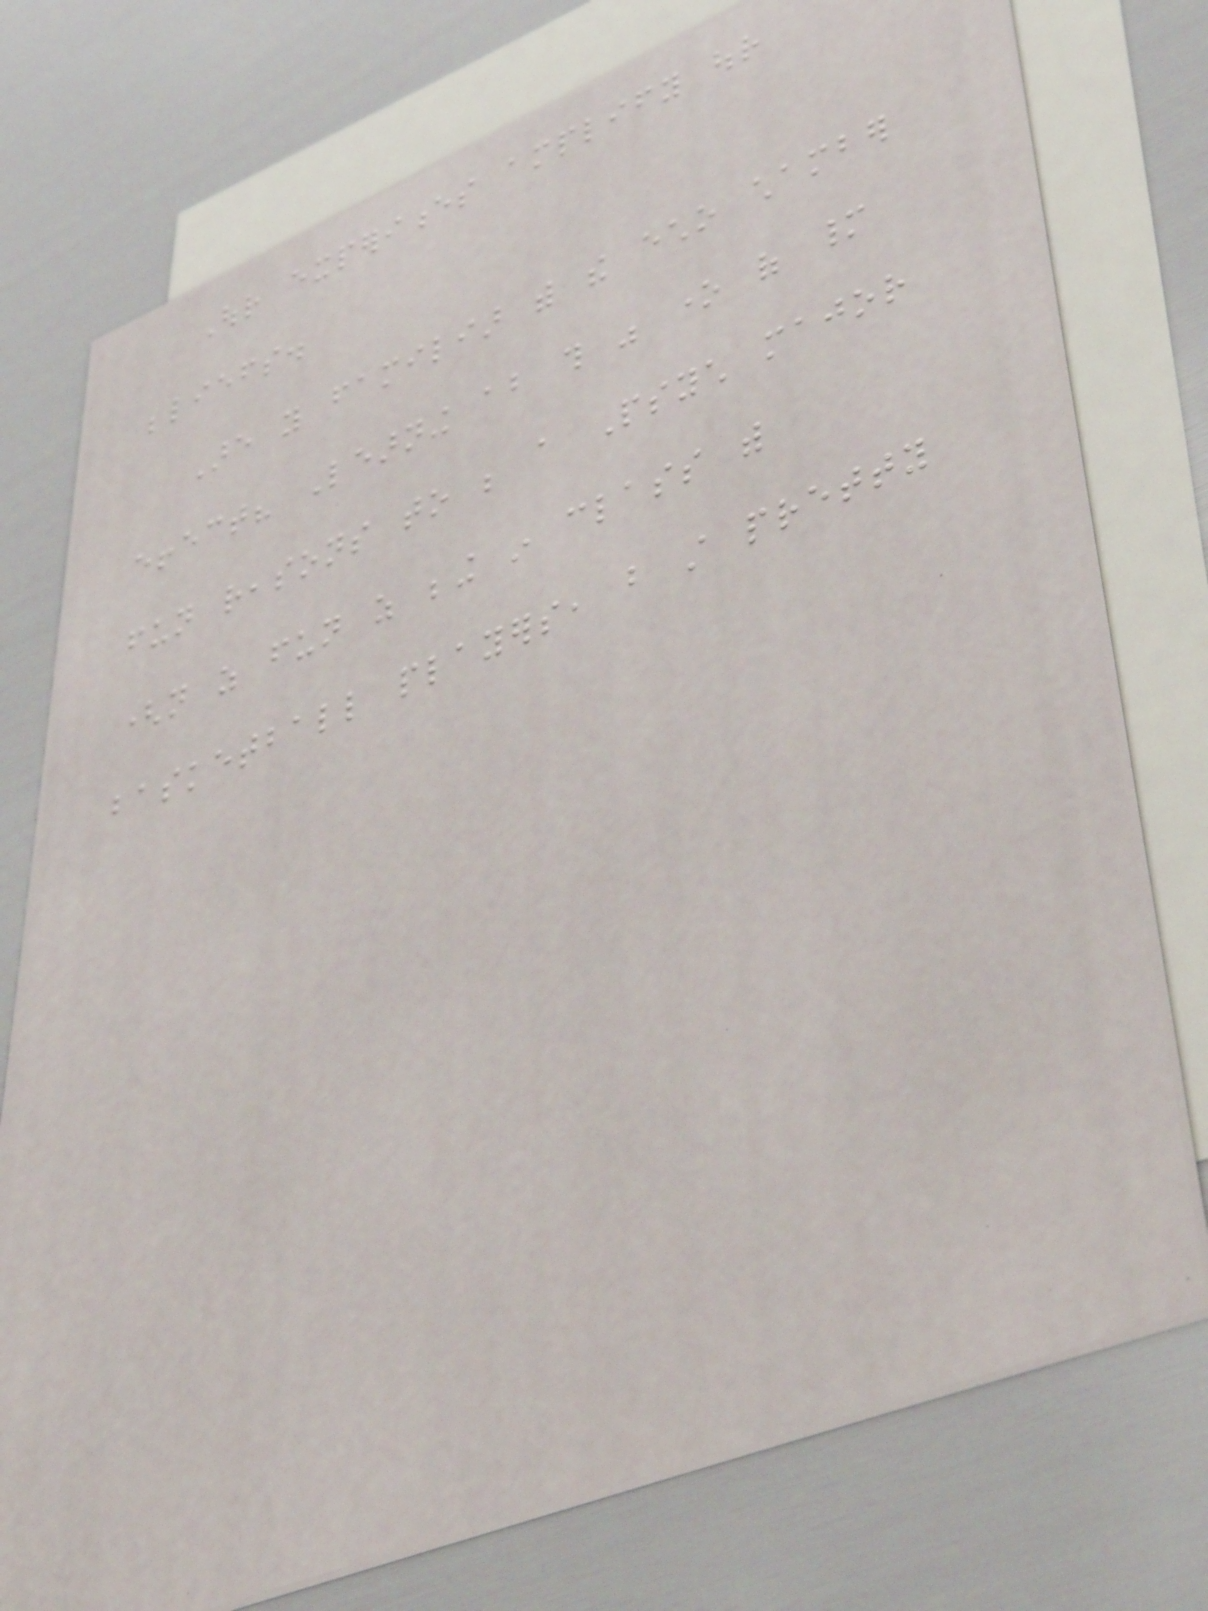Our experiences amplify our
beliefs.
Are you familiar with the echo chamber
effect? Learning about this was one of many
fun reasons to be a Psych major
(not as fun as being in class with
basketball players, but still pretty
